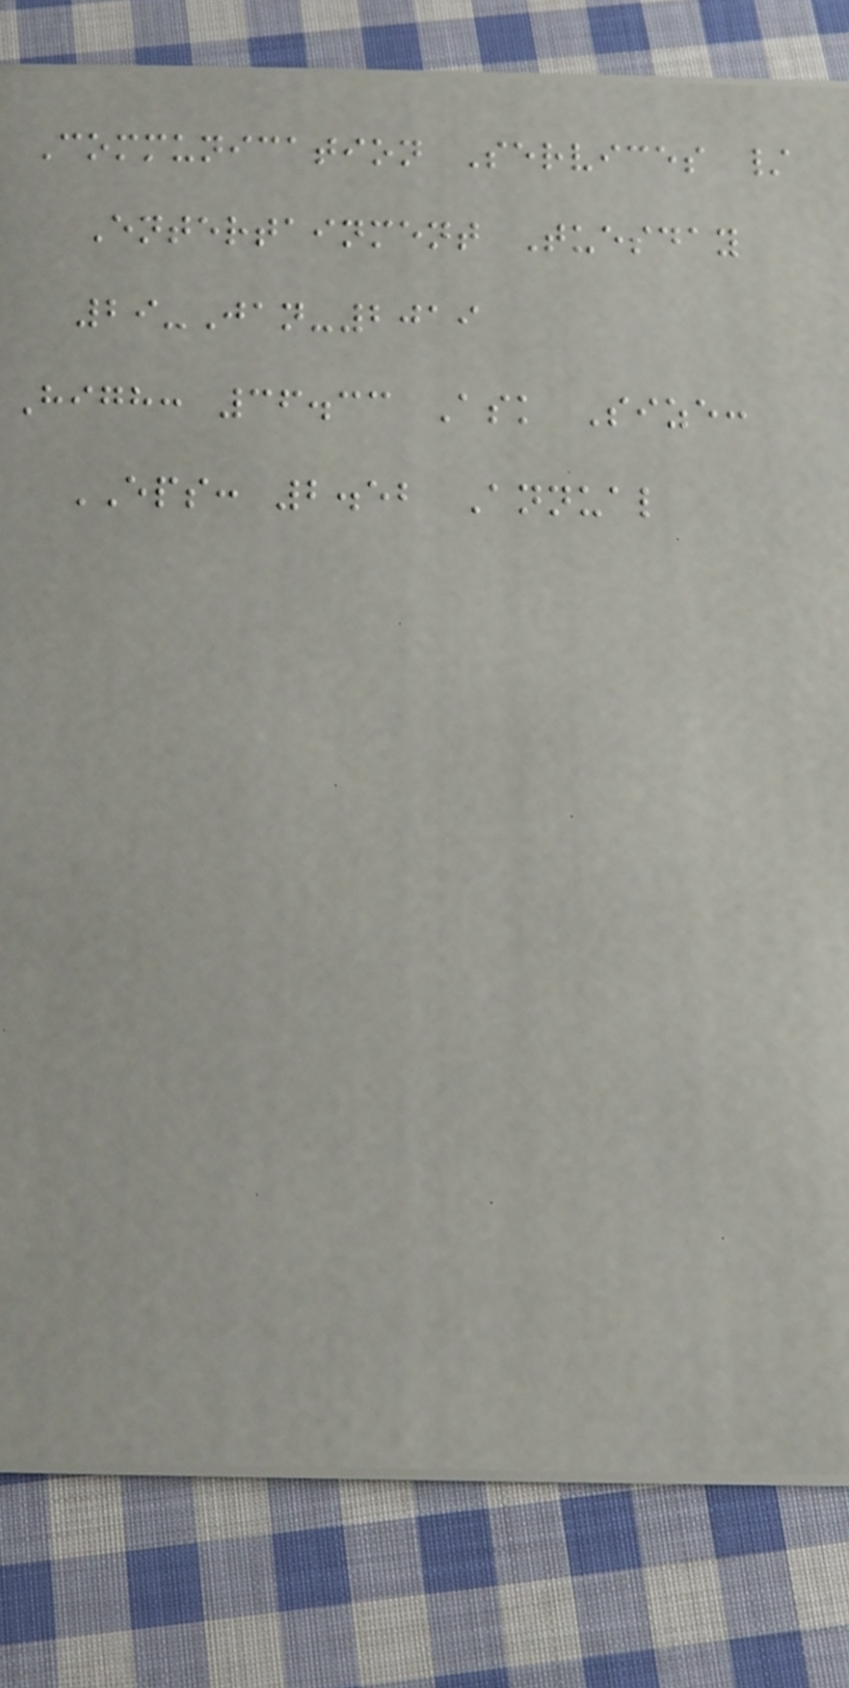Communication Services /
Entertainment Tuesday
29-Jan-2019
High: 36.33 Ask Size:
EPS: 2.52 Annual
